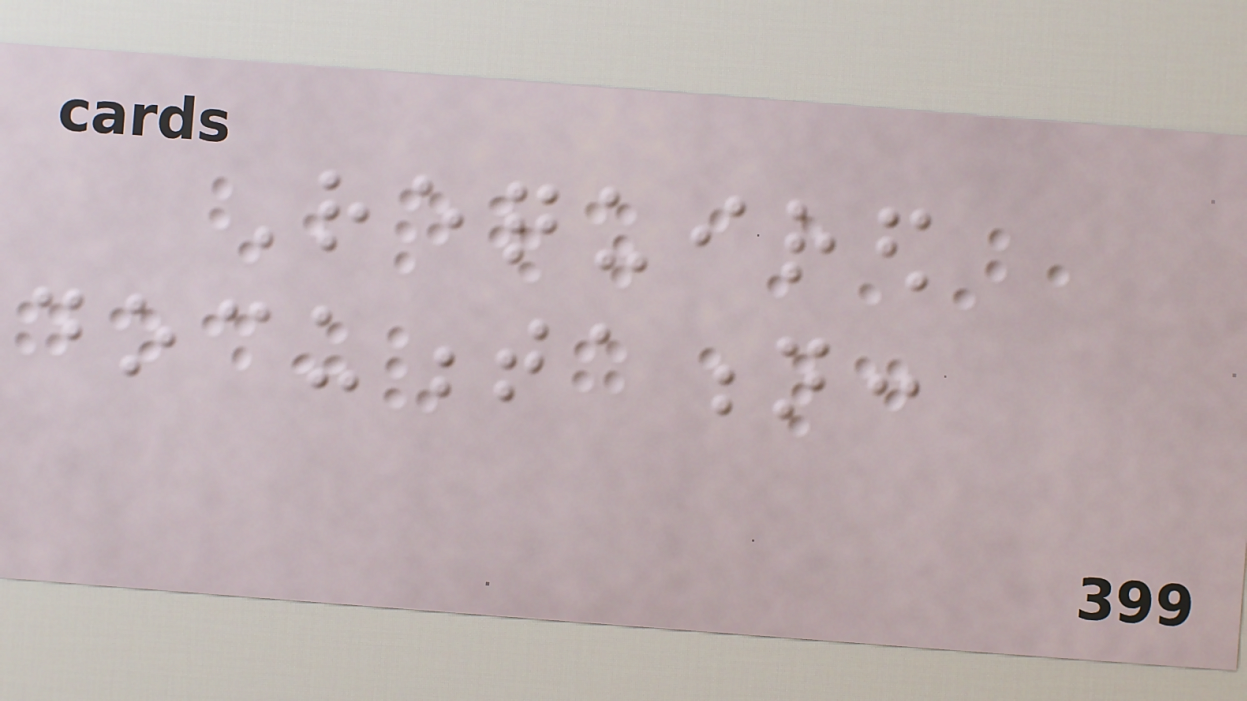Required
documentation:
